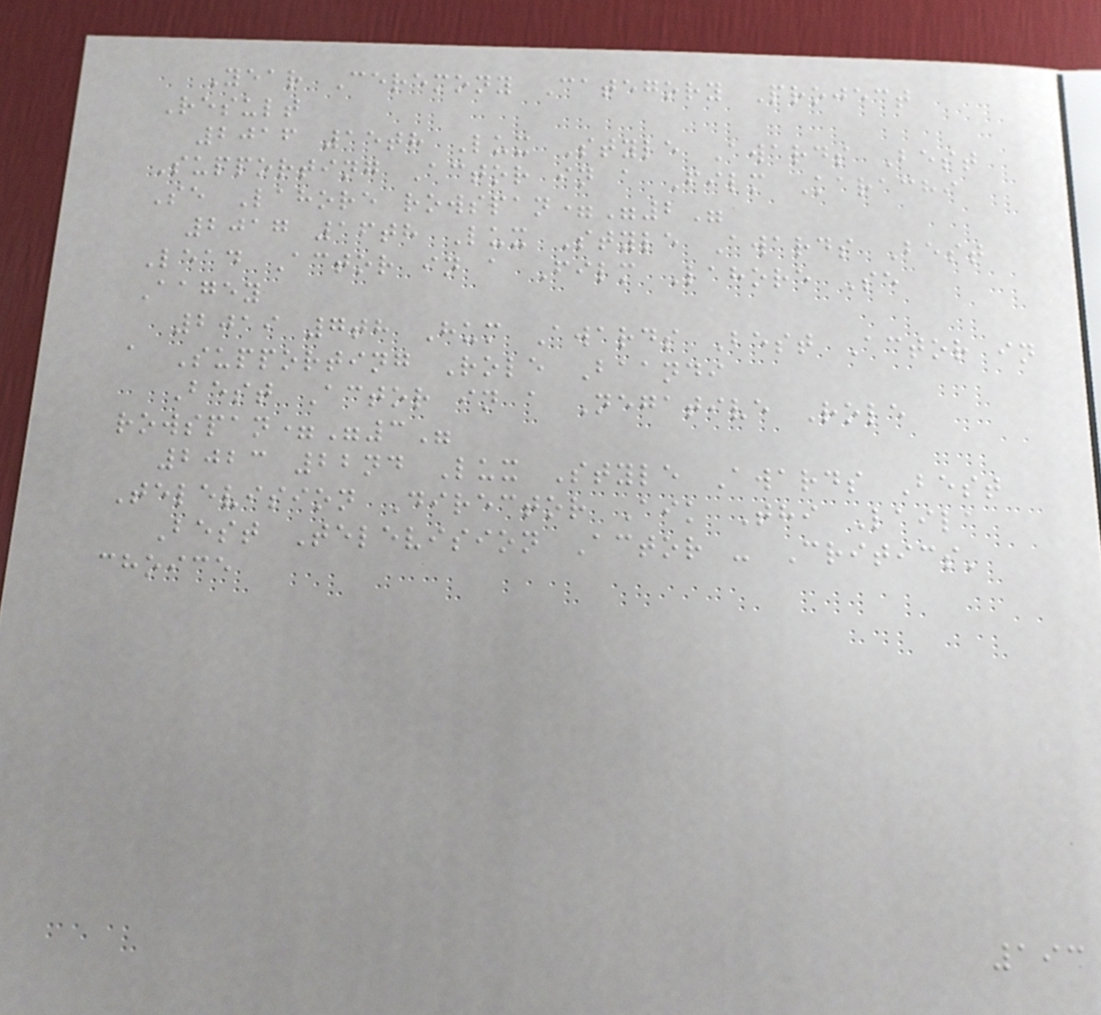Year Ceremony Category Project
Result
2016 15th Lux Style Awards Best
Supporting Actor in a Film Karachi
Se Lahore rowspan="2"
2017 16th Lux Style Awards Best
Lead Actor in a Film Lahore Se
Aagey
2019 7th Hum Awards Best Actor in
a Supporting Role Baandi
Best Actor in a Negative Role
rowspan="3"
2023 22nd Lux Style Awards Best
Television Director Aik Thi Laila
Best Television Actor - Critics'
choice
193
